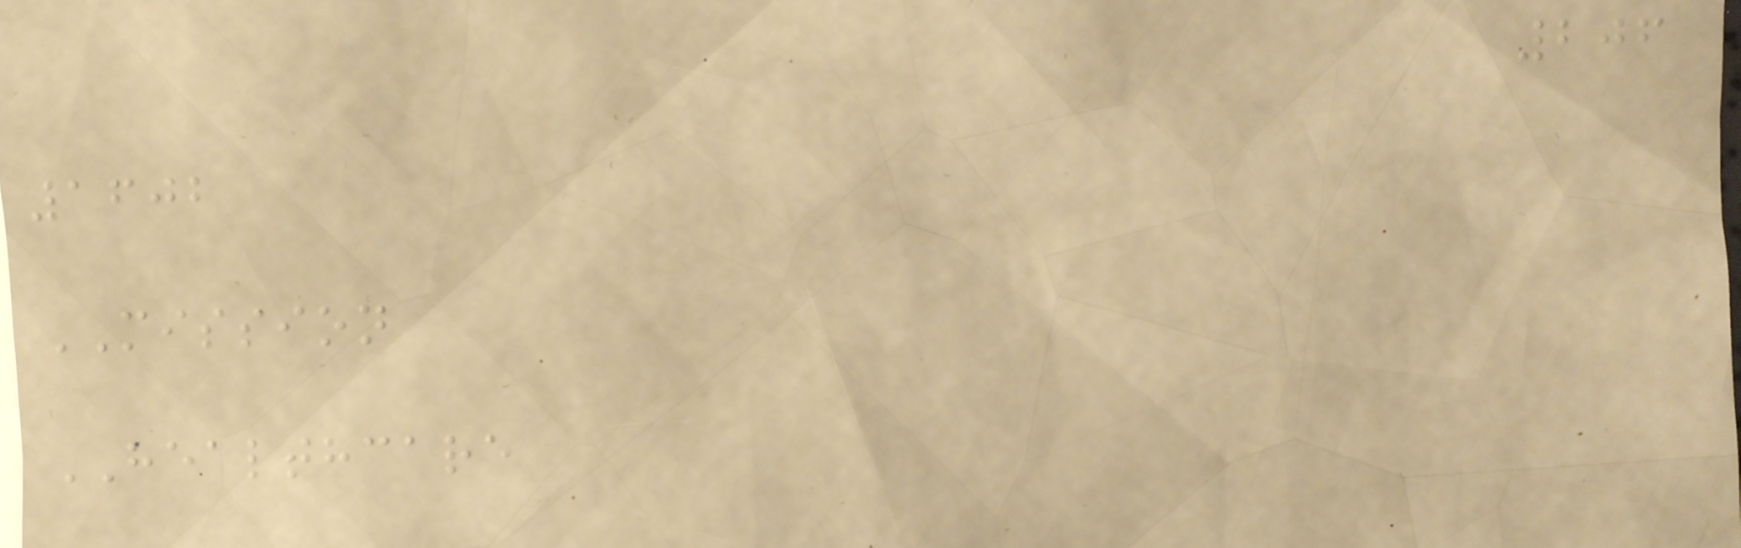206
1602
MISSION
HEALTHCARE
